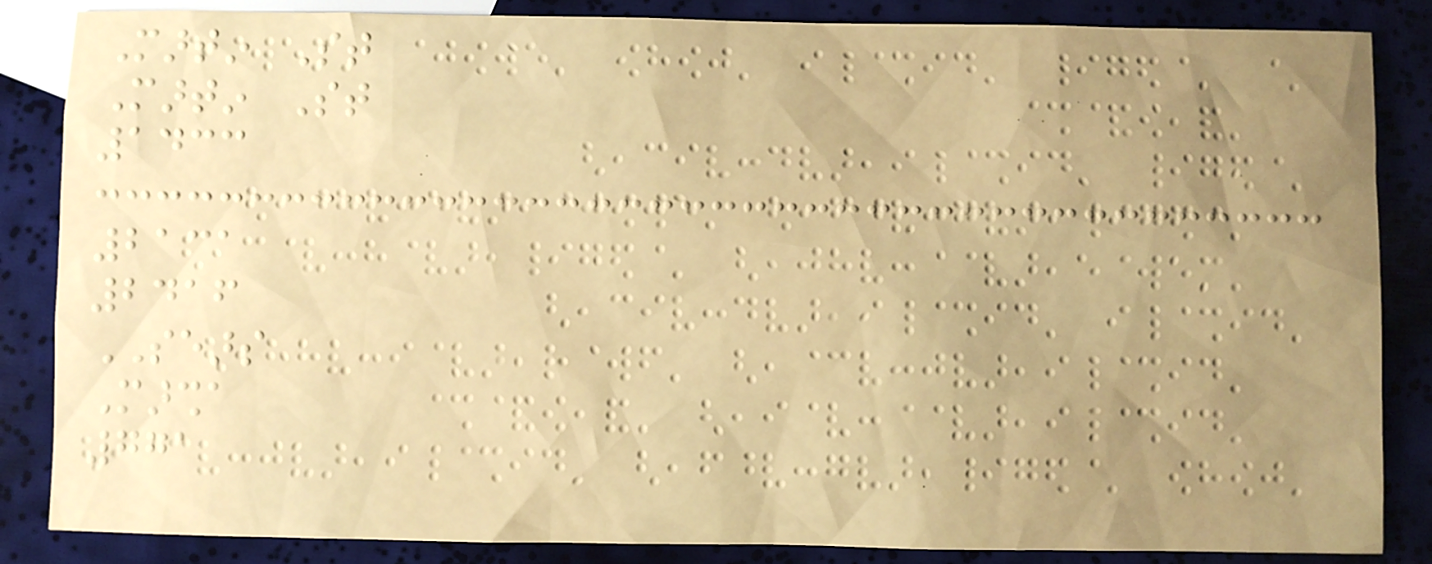Martin St
Martin St
1433
2131
2416
SEARS
Marsha
771
